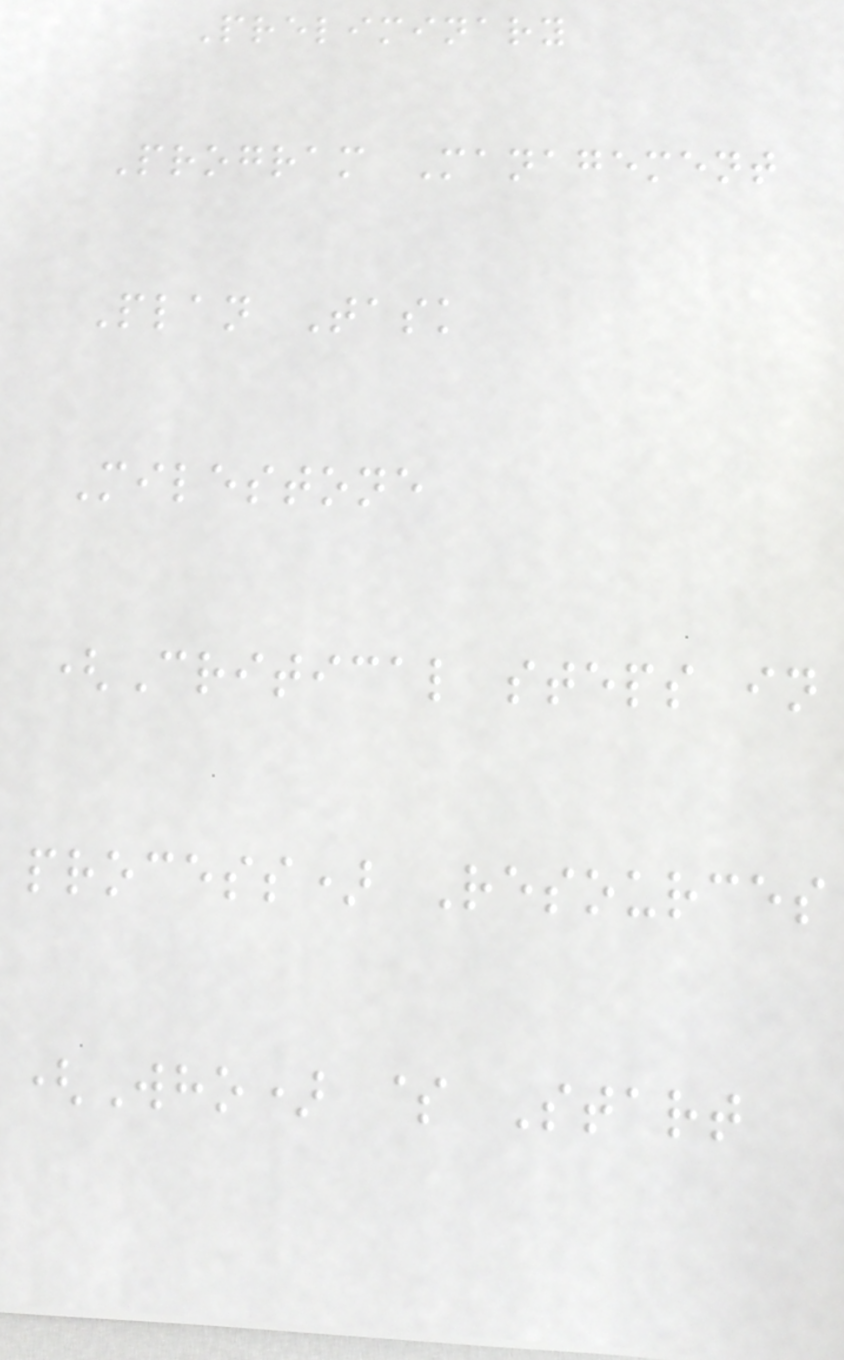Preliminary
Program Management
Plan Task
Milestone
(Critical steps in
process) Resources
(Who) $ Start
